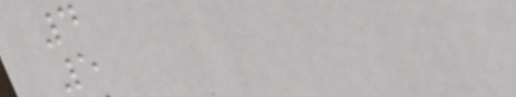4
5
